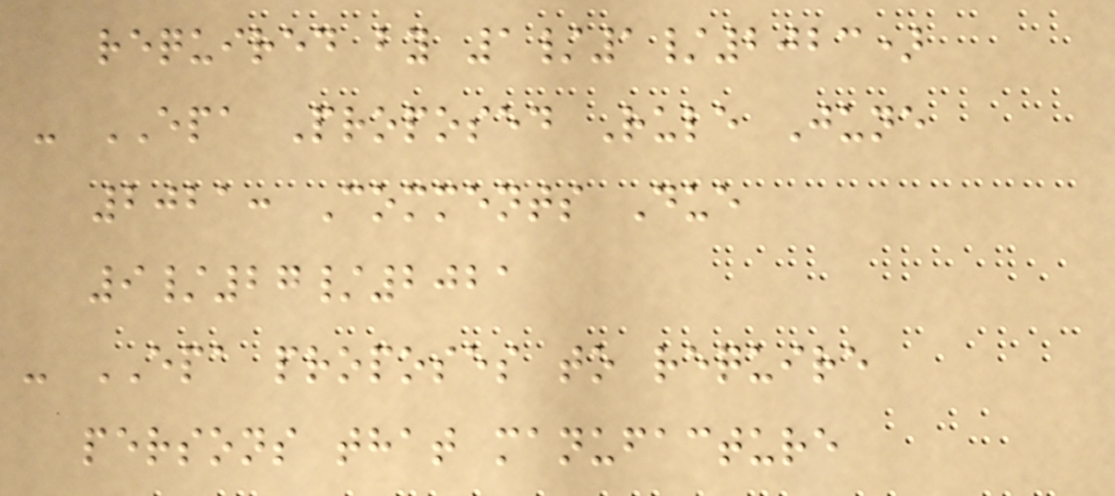required by 1/1/2023)
- EPA Proposed Rule June
2021: Comments Due
9/27/2021
- EPA proposes to require
persons that manufacture
